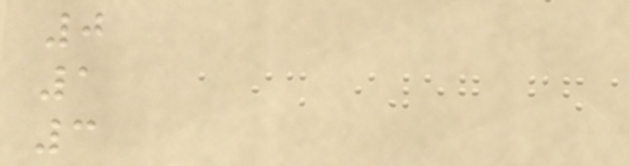0
1
3
